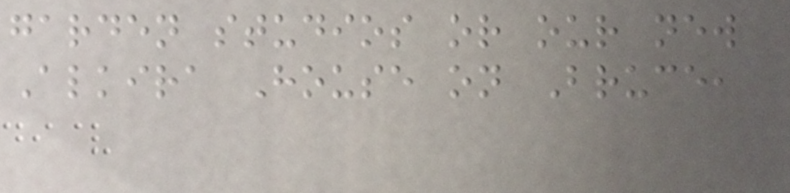garden studios or our new
Alkira House on Bruce,
